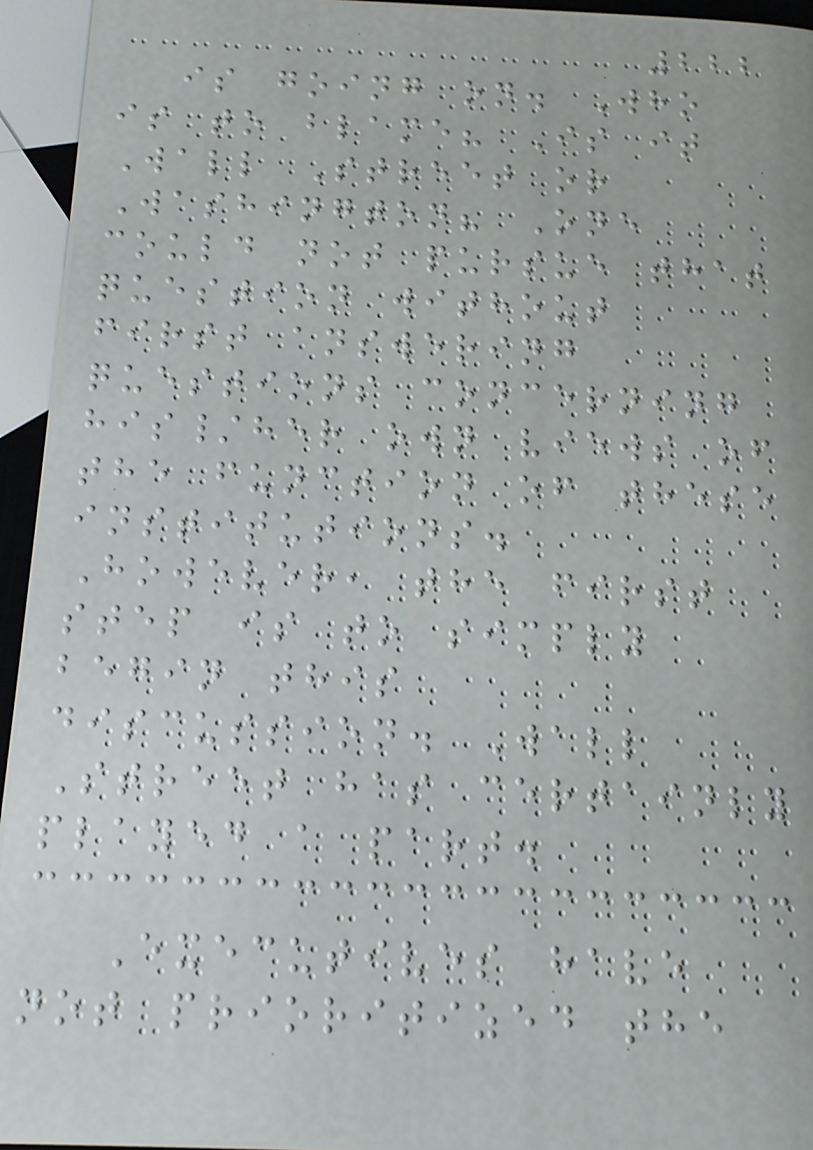222
is going on. Who
is to blame? Is it
Wall Street or
Washington? One
could not pursue that
question without
first answering
questions concerning
his/her own views of
the function of these
institutions.
However, the first
step is to simply
begin this
discussion. Wall
Street has certainly
played a part.
Executives have
not prioritized the
